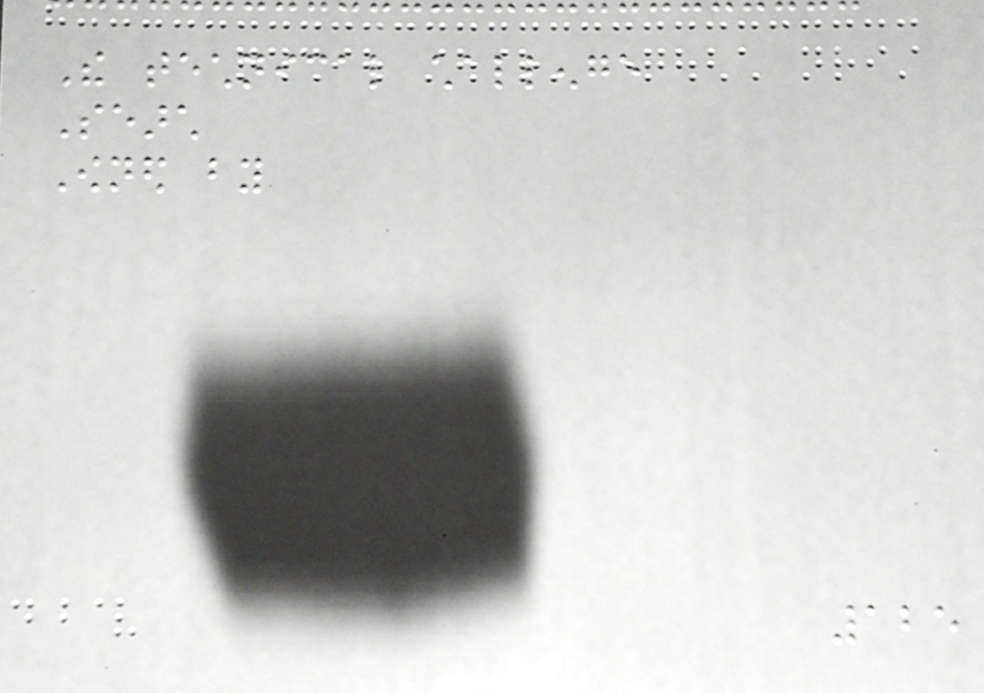The technical challenge
Search
Owned by
125
